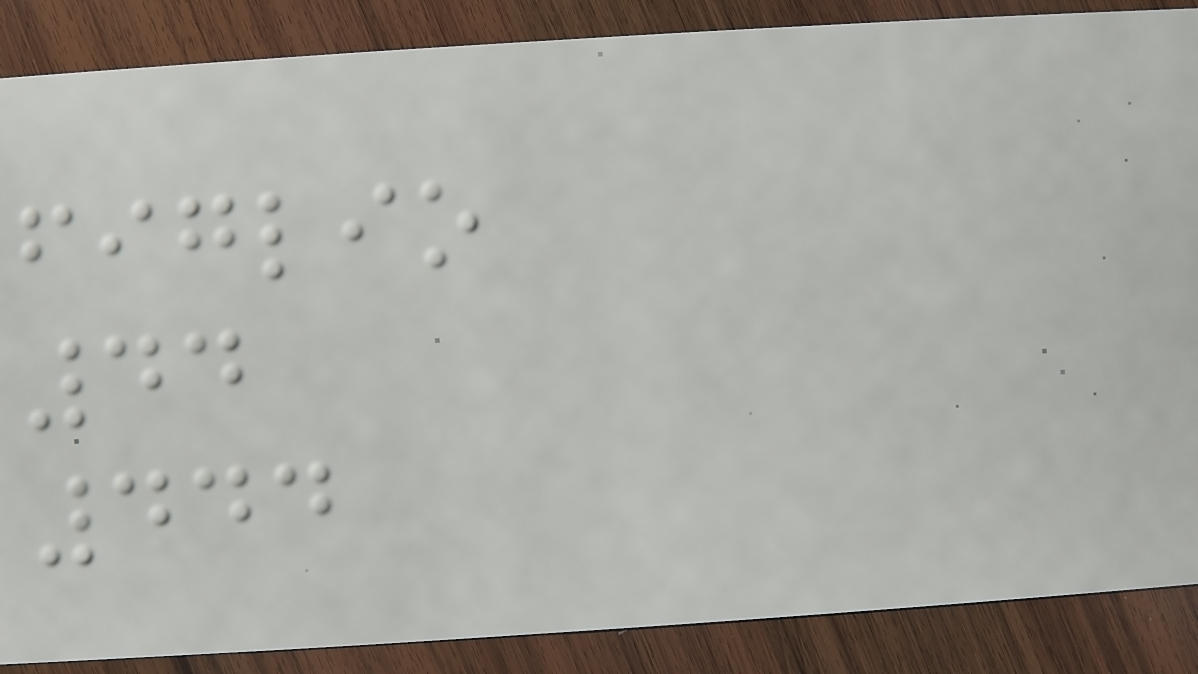figlio
44
444
